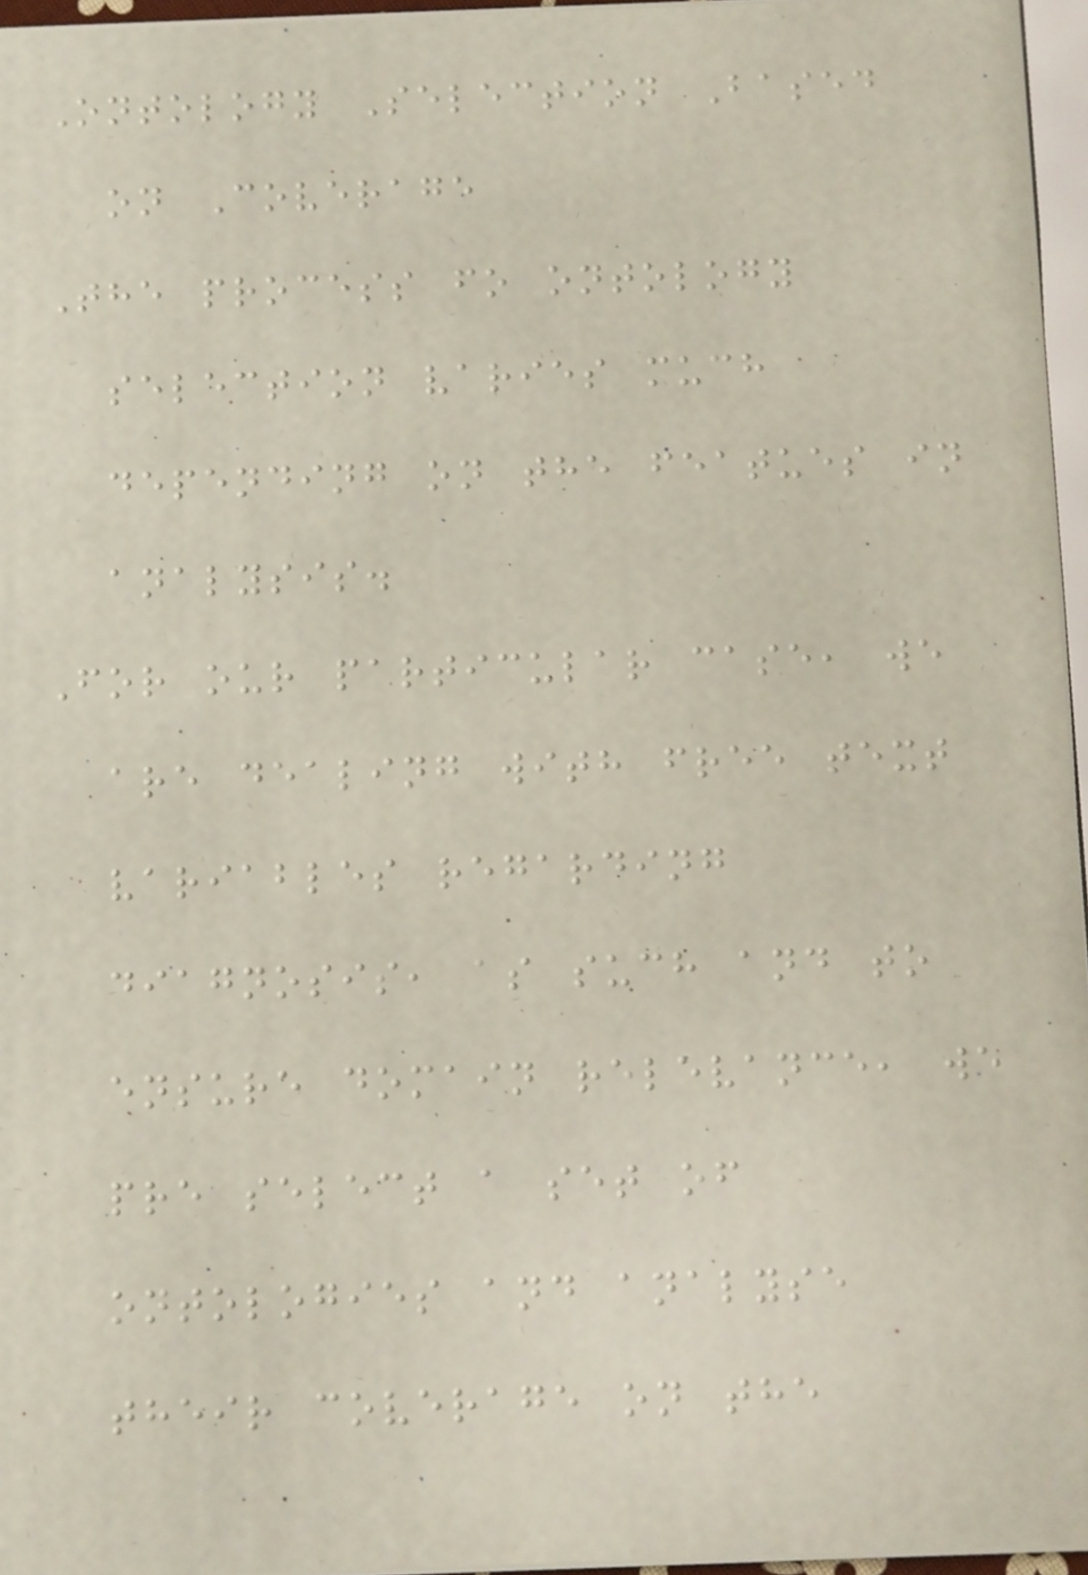Ontology Selection Based
on Coverage
The process fo ontology
selection varies much
depending on the featues in
analysis.
For our particular case, we
are dealing with free text
variables regarding
diagnosis, as such and to
ensure domain relevance, we
pre select a set of
ontologies and analyse
their coverage on the
